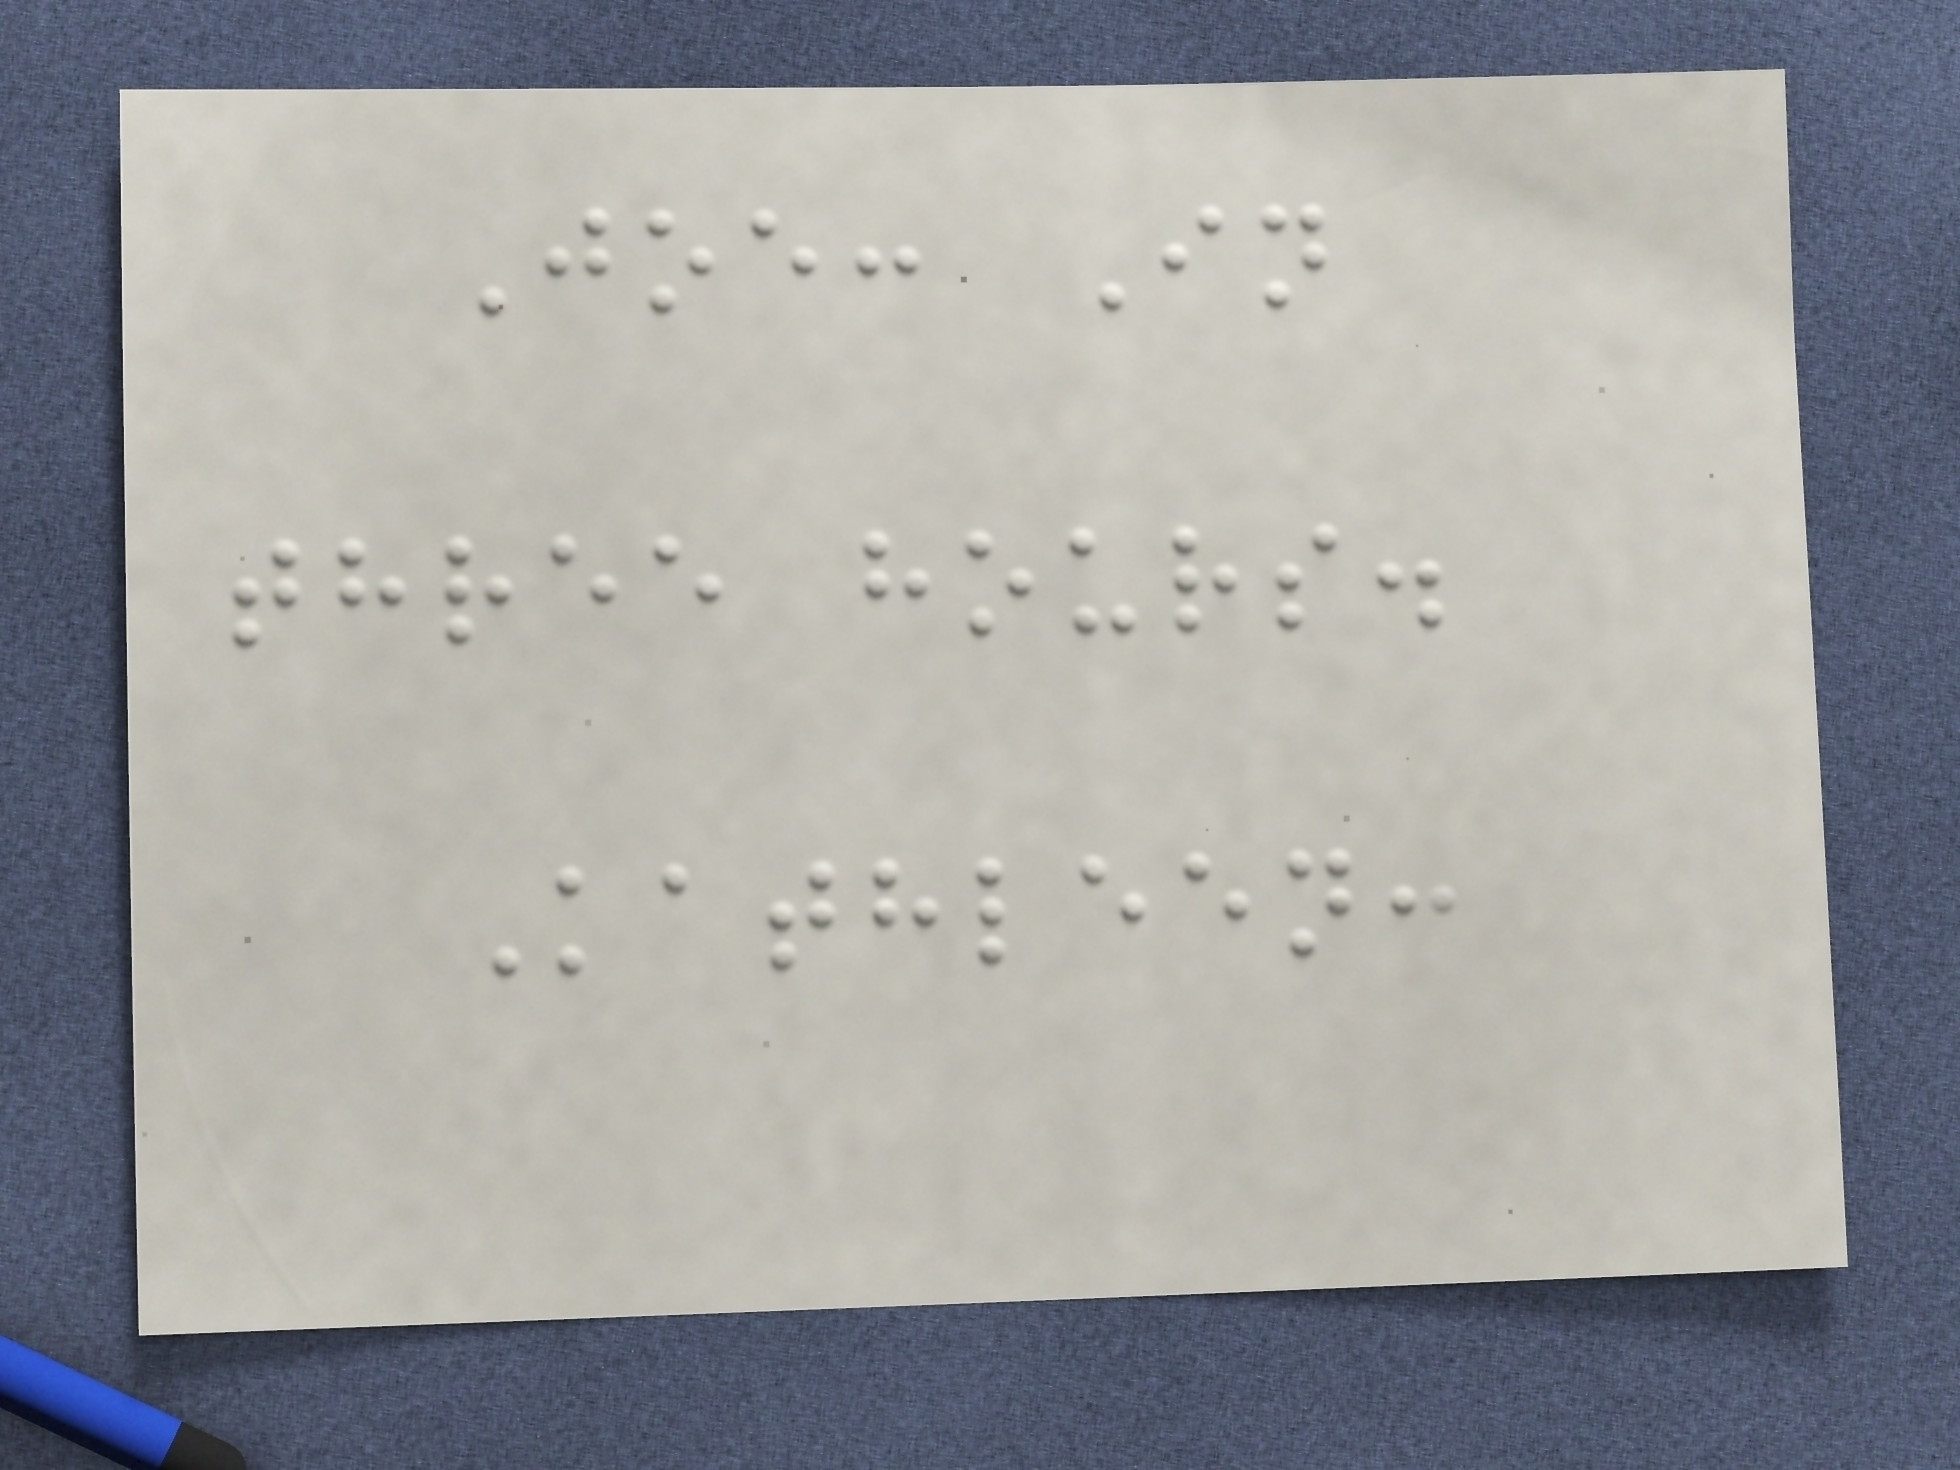Joe: In
three hours.
Kathleen:
